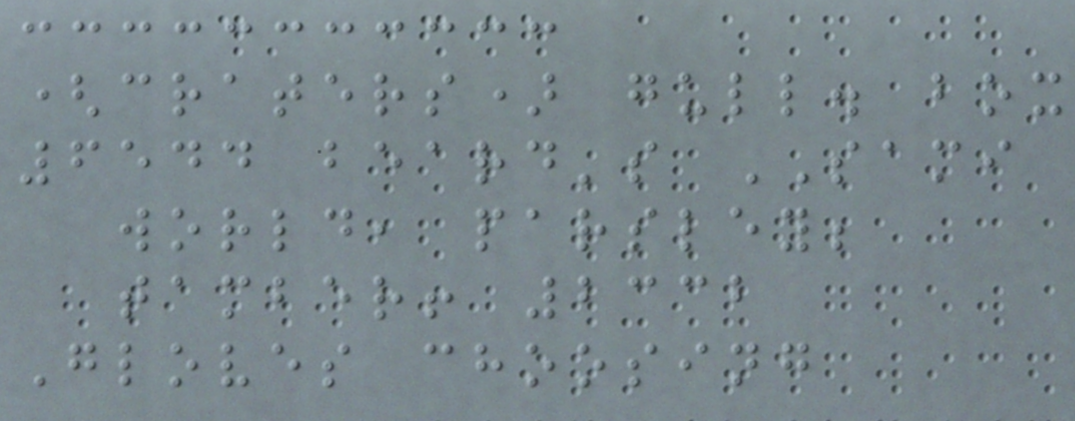(craters) gull. box
6544 beard's SAMI
world, parsley;
tamber! 2332
Gloves choosing
